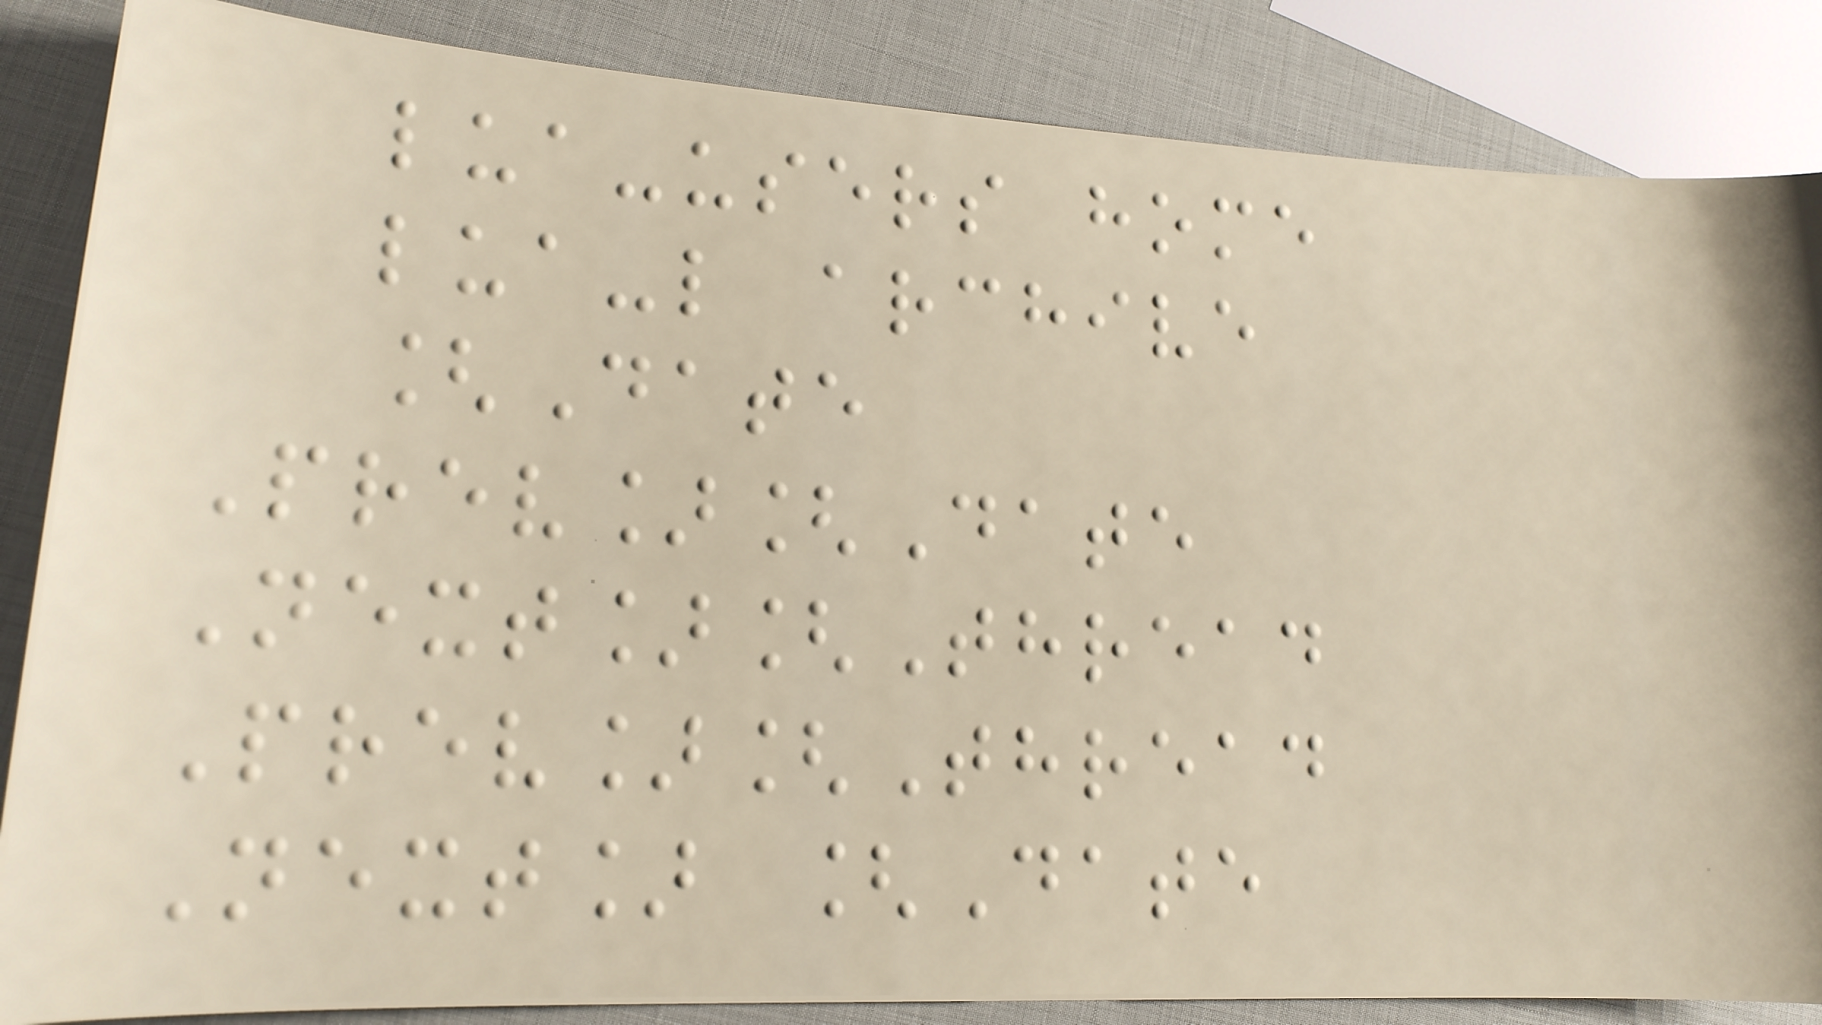lua-users home
lua-l archive
[Date
Prev][Date
Next][Thread
Prev][Thread
Next] [Date
